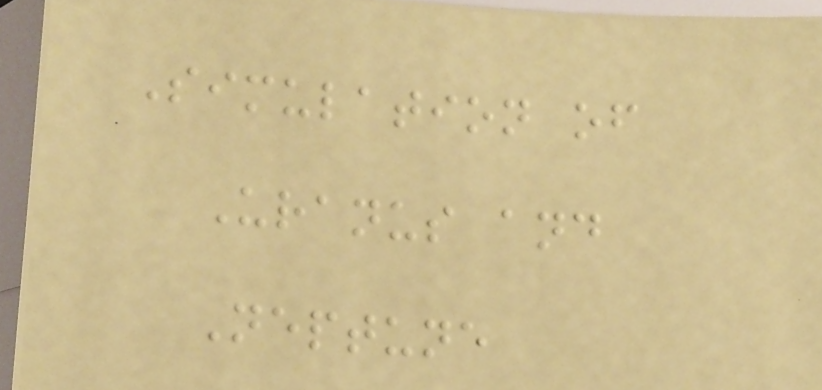Simulation of
Uranus and
Neptune
